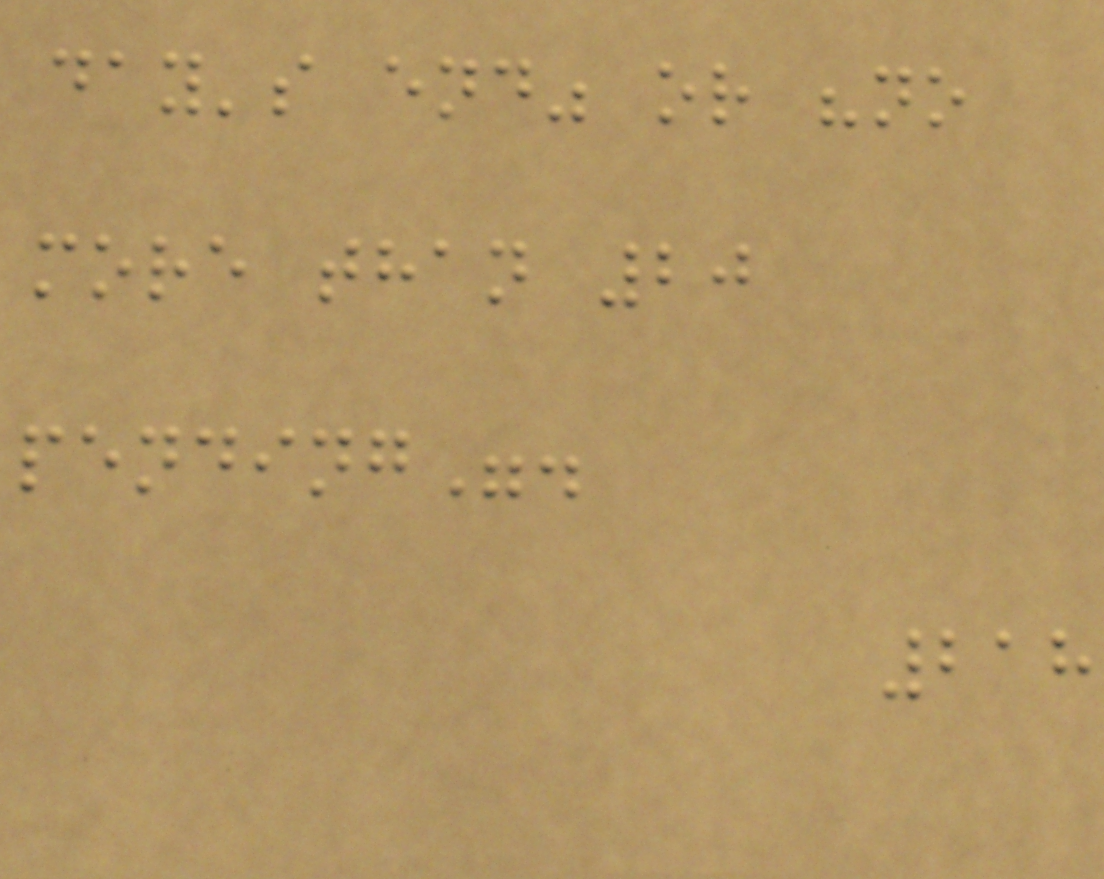day's end" or "no
more than 20
pending".
218
